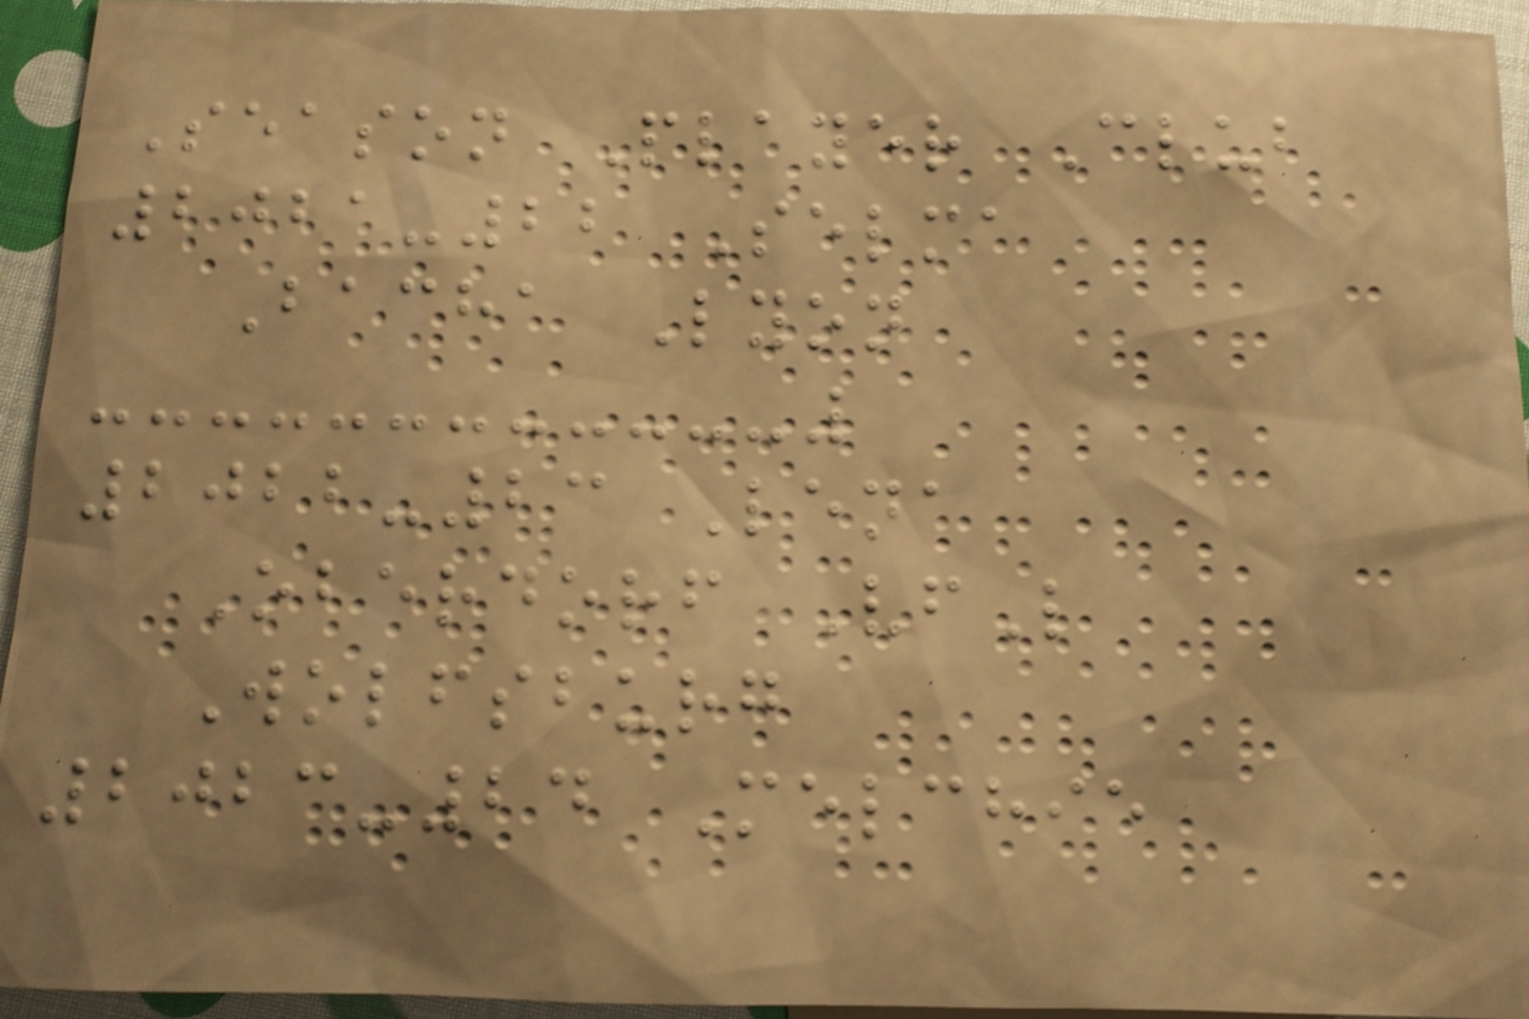Season Player Club
2021-22 Selma
Bacha Lyon
2022-23 Lena
Oberdorf VfL
Wolfsburg
2023-24 Melchie
